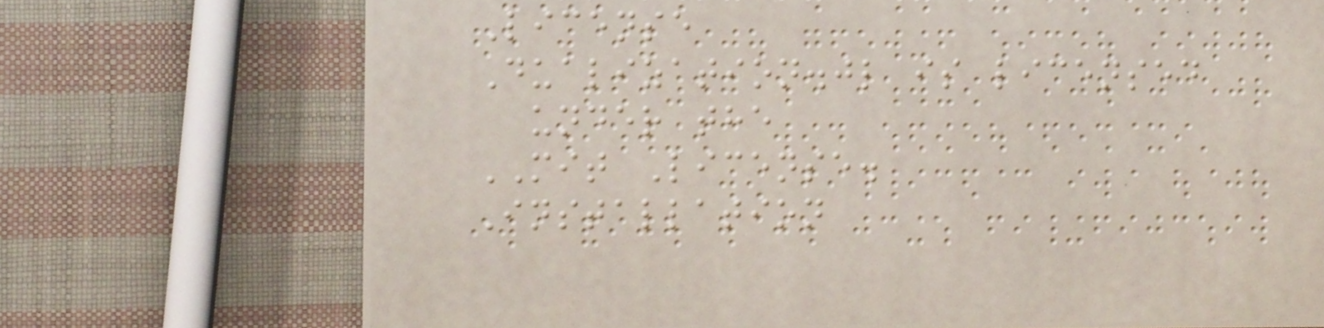License
Dualization.jl is licensed
under the
MIT License.
Installation
